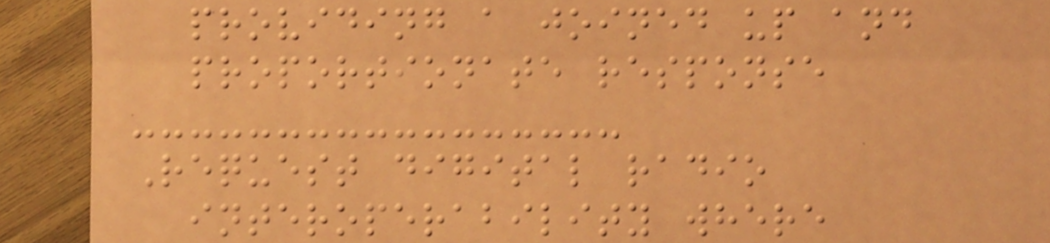providing a joined up and
proportionate response
Request digital radio
interoperability where
